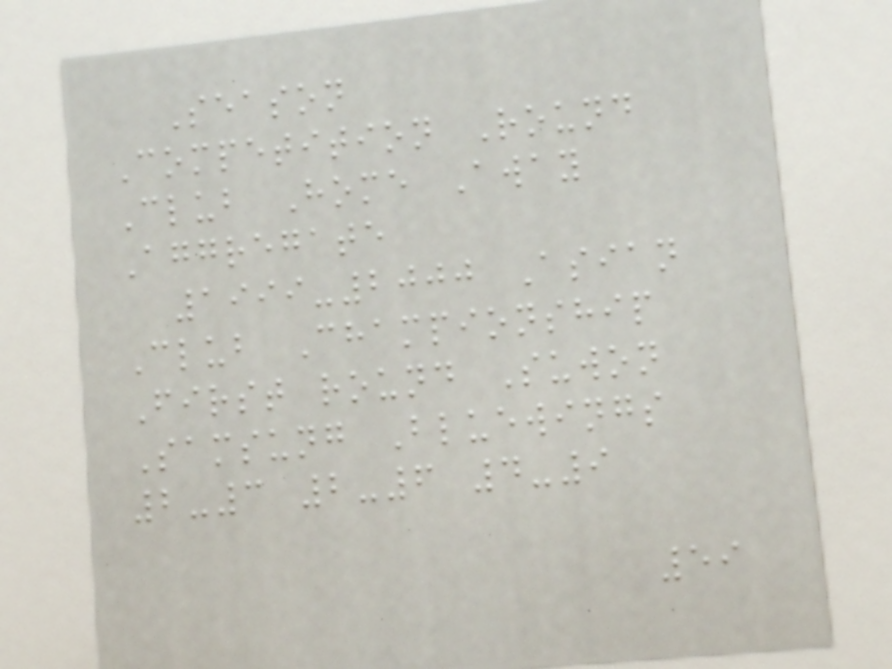Season
Competition Round
Club Home Away
Aggregate
1999-2000 Asian
Club Championship
First round Suwon
Samsung Bluewings
2-3 2-6 4-9
59
